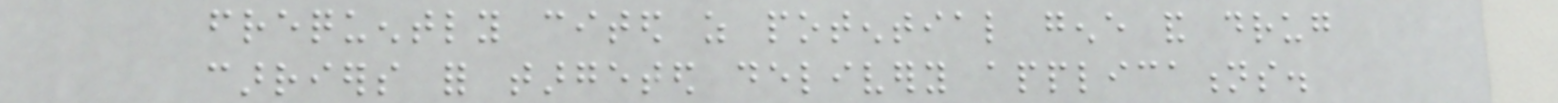frequently cited as potential gene and drug
carriers for targeted delivery applications.
